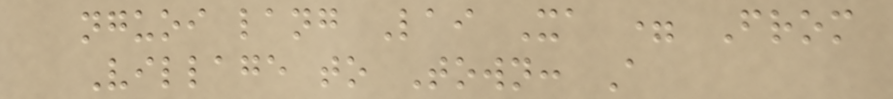nguoi lang Lai Xa = From
Village to Town: A
